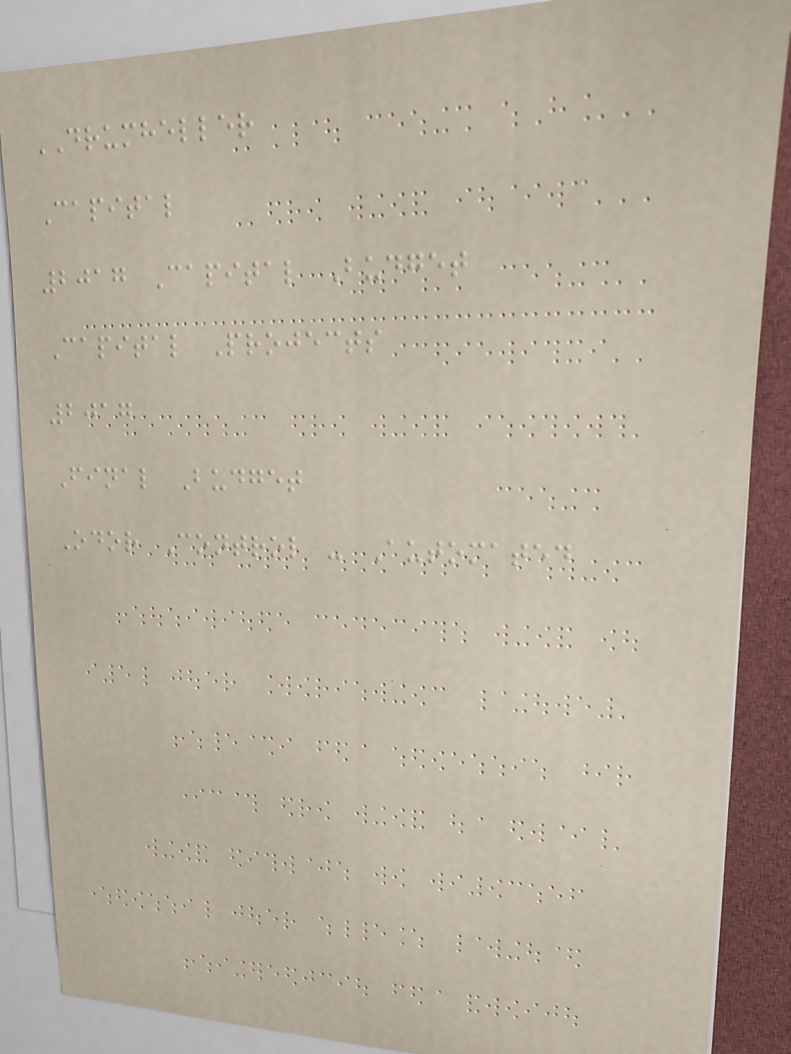DRUMHELLER
Capital
2017 Capital Budget
Capital Projects
2017
Final Budget
Odor Control - Automated
